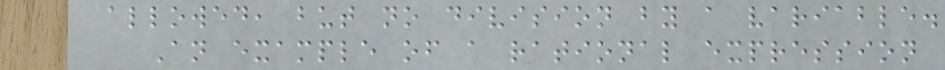allowed, but no division by a variable.
An example of a rational expression
